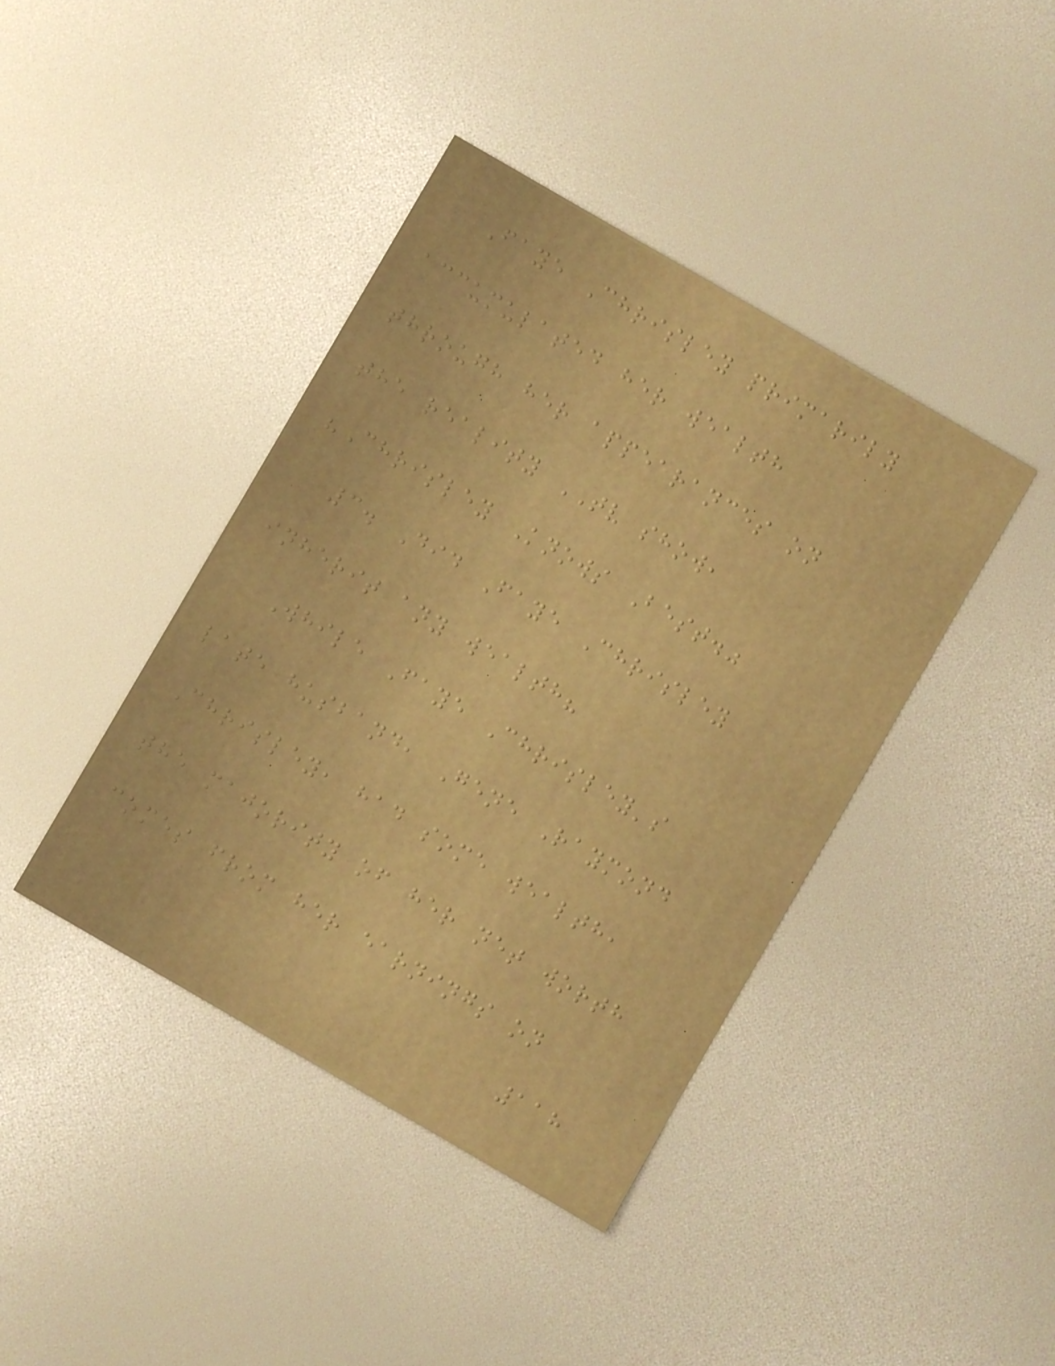Faye Chrisley primarily
accumulated her wealth
through her appearances on
the reality TV show,
"Chrisley Knows Best."
3. Did Faye Chrisley
inherit any wealth?
While Faye Chrisley's
late husband, Gene Raymond
Chrisley, had some wealth,
the majority of her net worth
comes from her earnings on
118
